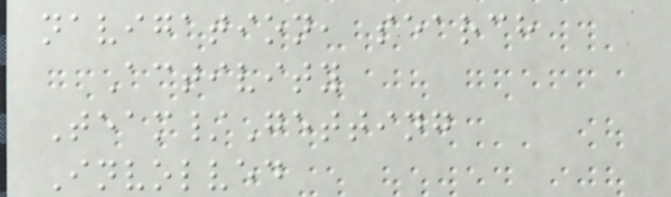navigation, search
Activity
Team/Getting
Involved
